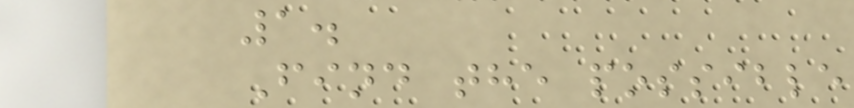1.
Find the possible
